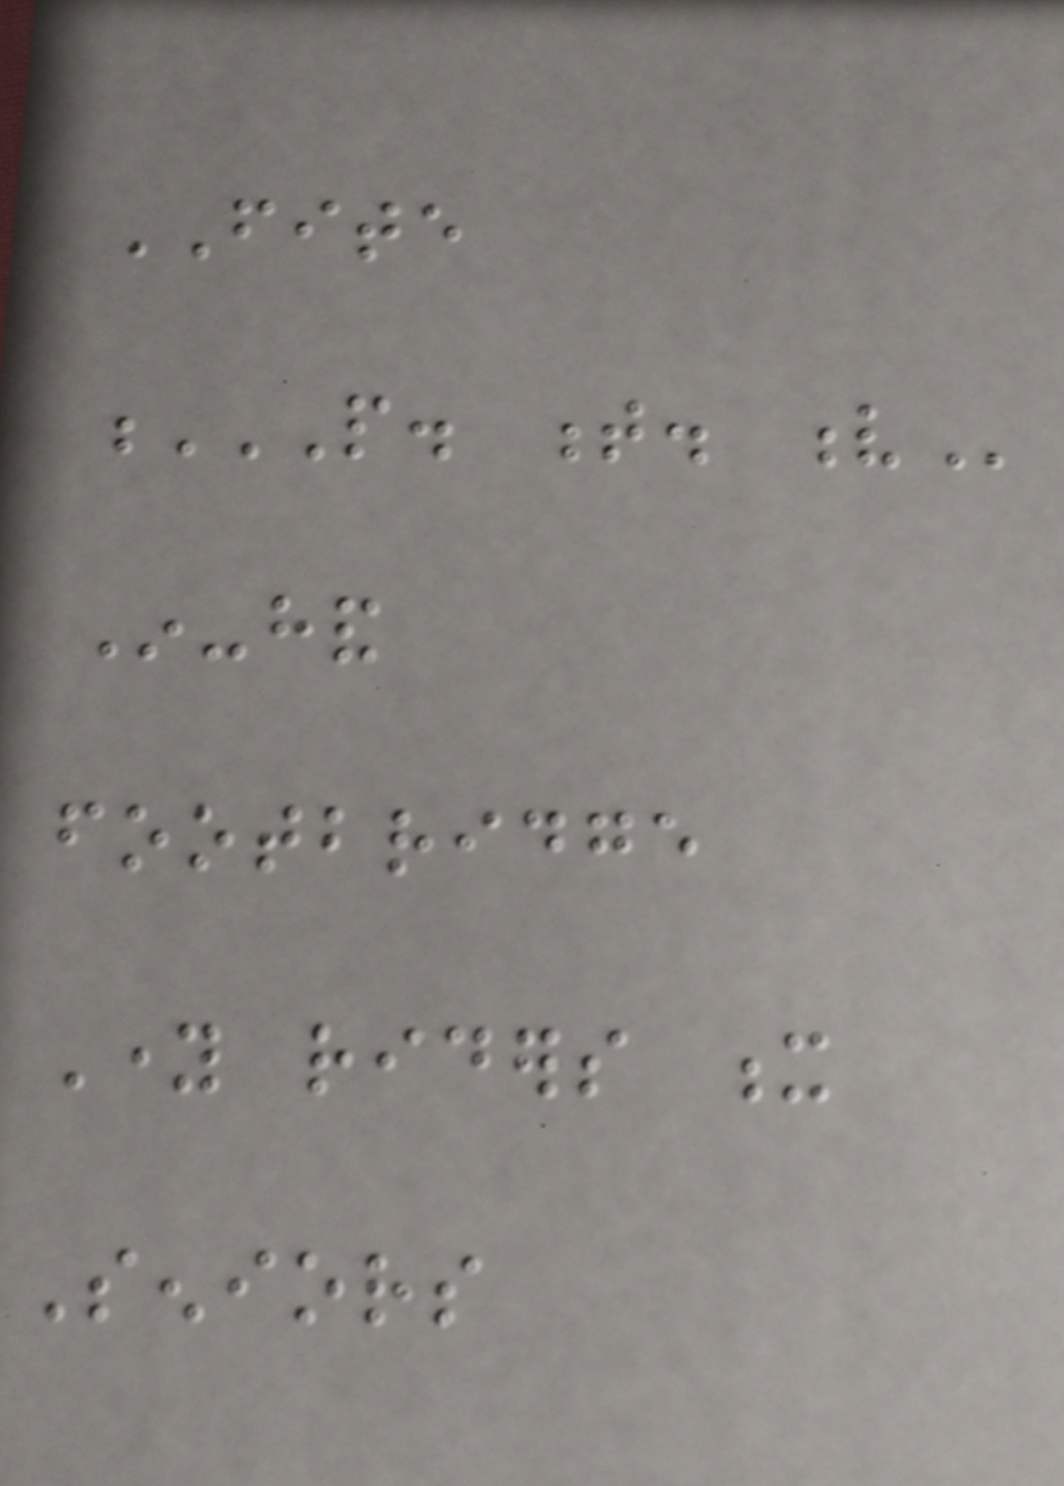FITE
P. T. V
In-hand
footbridge
Young riders x
Seniors
